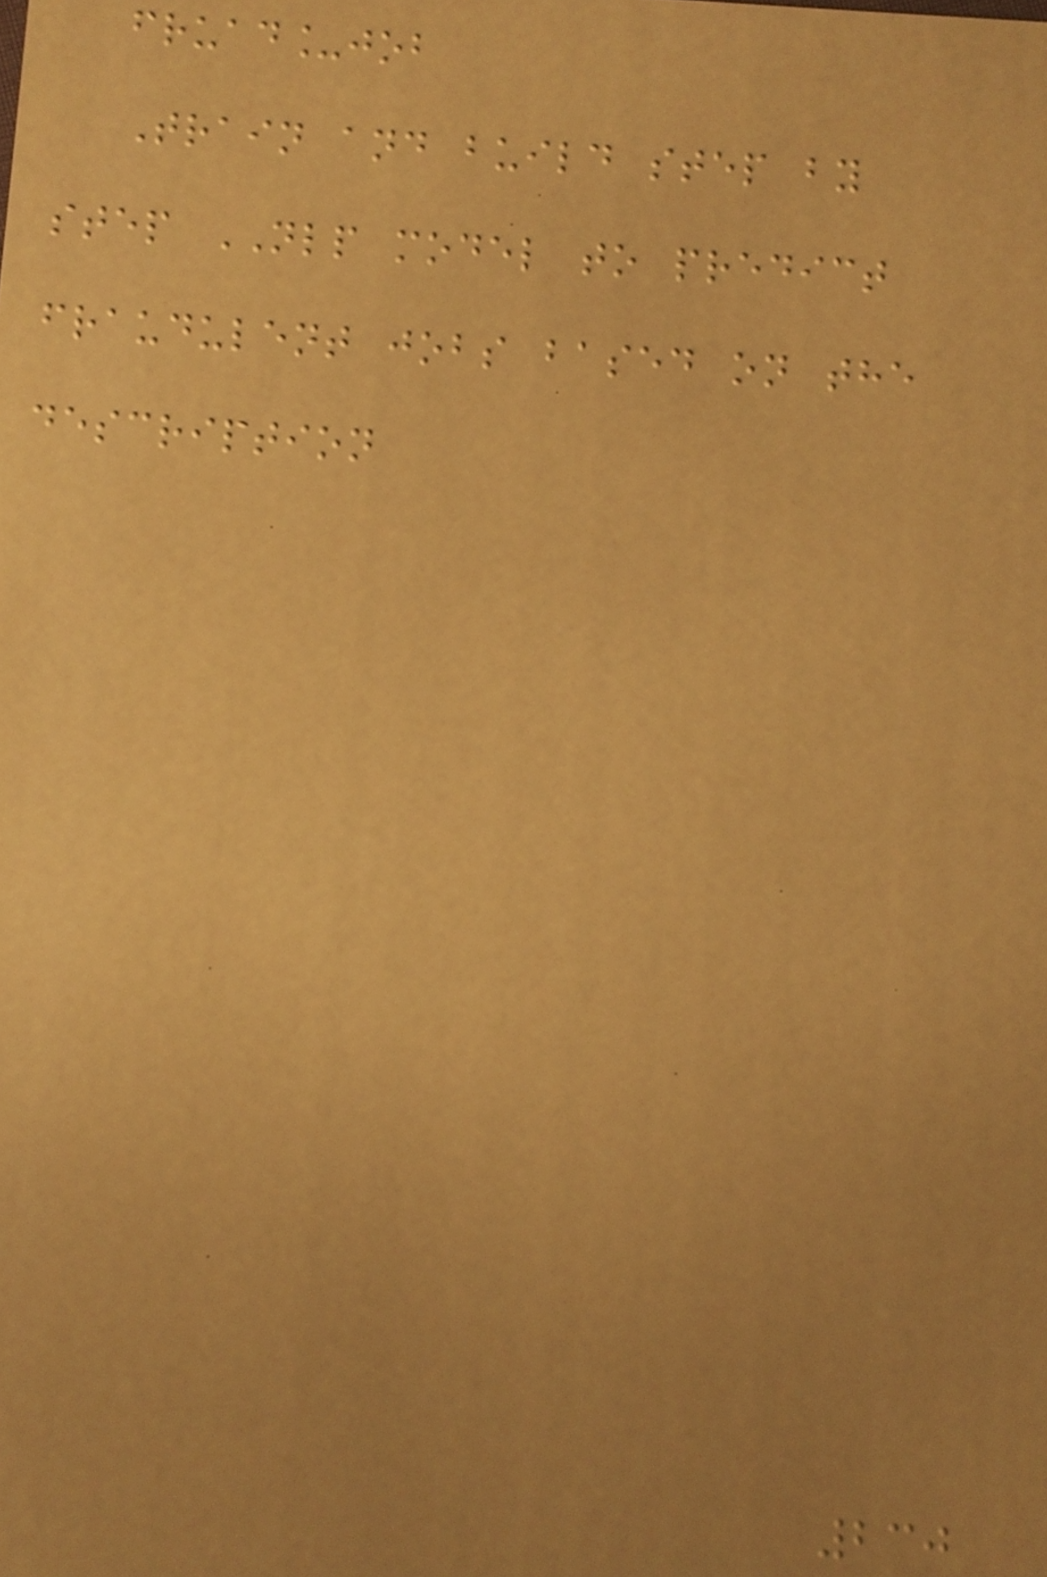fruad_job
Train and build step by
step NLP model to predict
fraudulent jobs based on the
description
230
